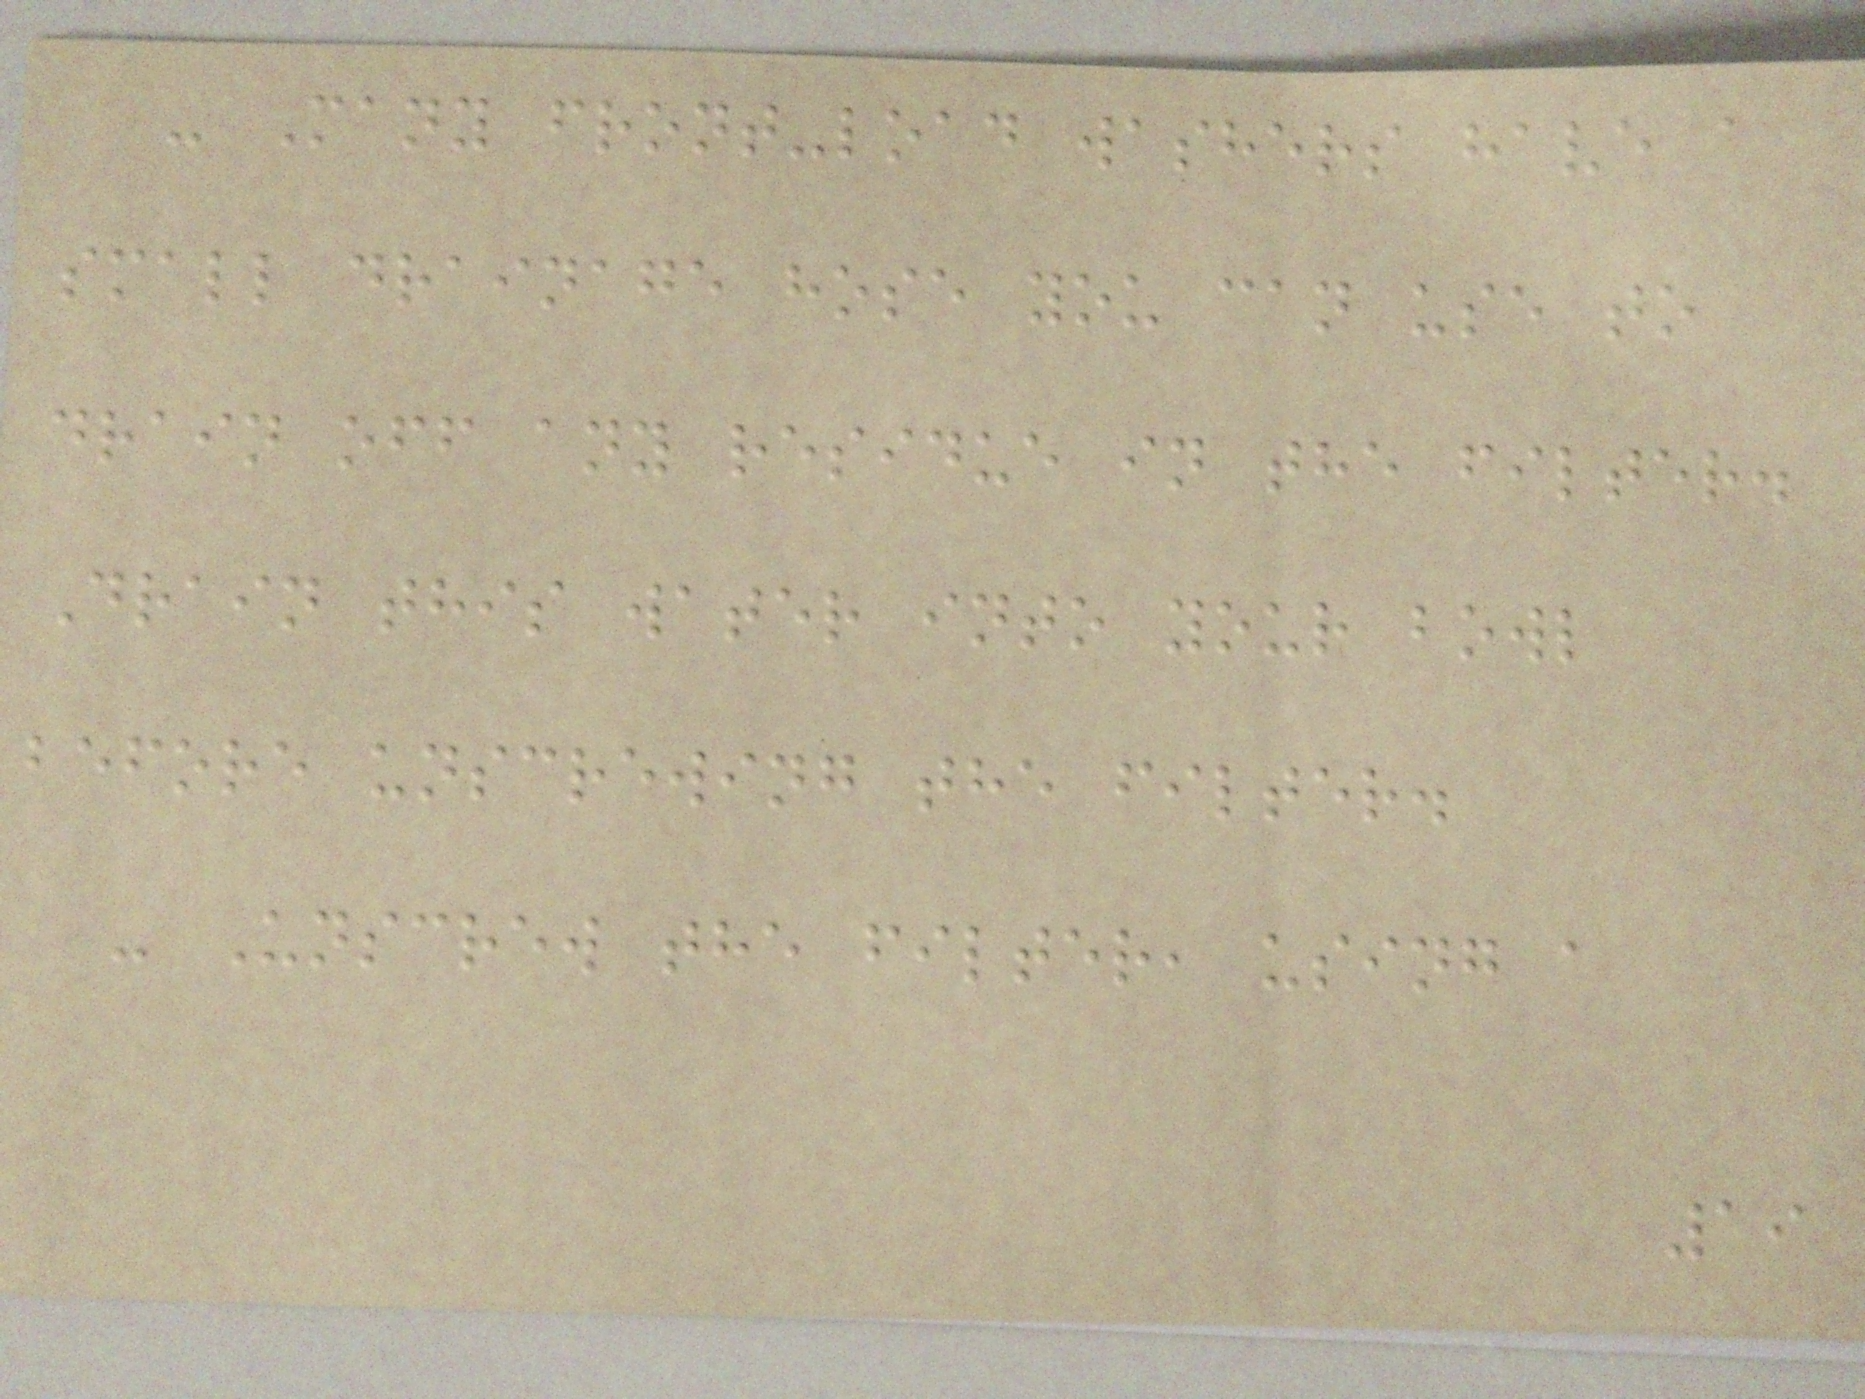- Many front-load washers have a
small drainage hose you can use to
drain off any residue in the filter.
Drain this water into your bowl
before unscrewing the filter.
- Unscrew the filter, using a
19
